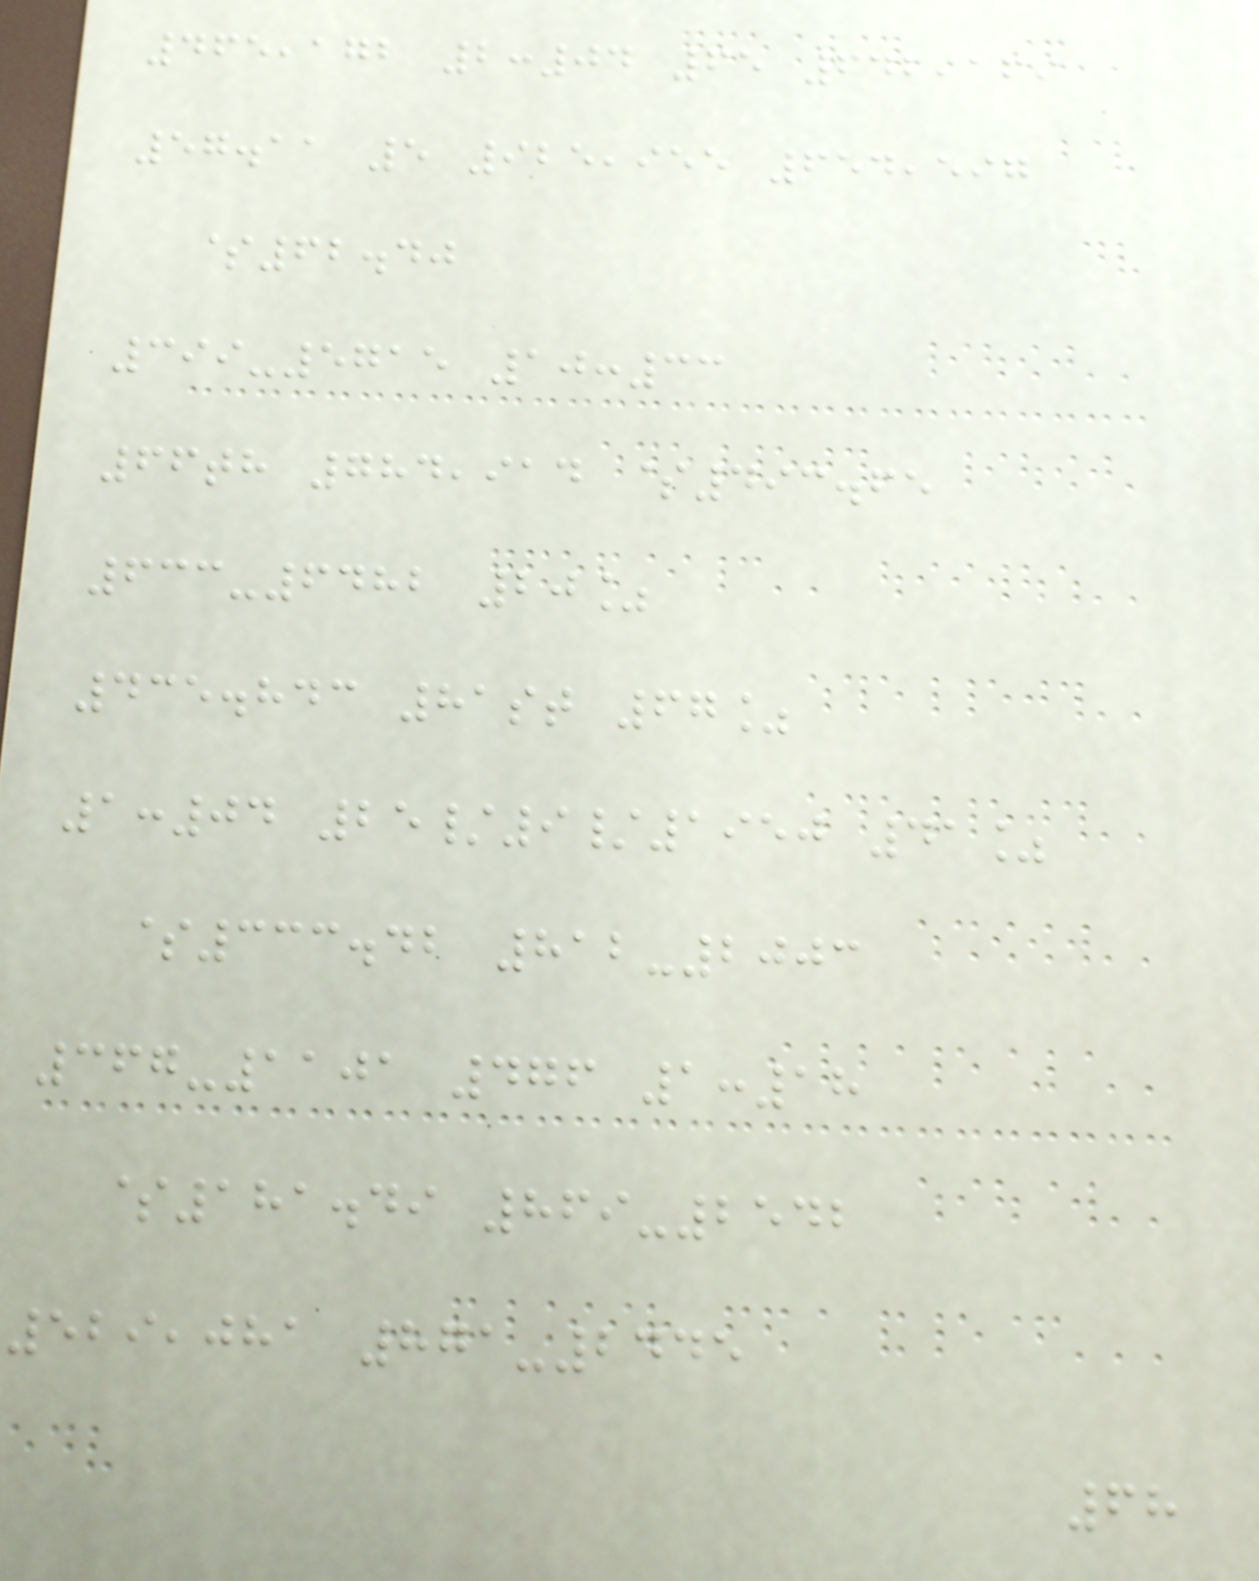465,172 2:04 65 642,169
57.11 5 925,955 654,597
$62.40
399-5715 10:33
66th 784,914 $493.65
633-6482 20%
435.843 81st 67%
1:04 25/9/1950 41%
$333.42 812-2003
367-1101 476 1:18
$181.49 869-2542
529,081 871-2445
68
